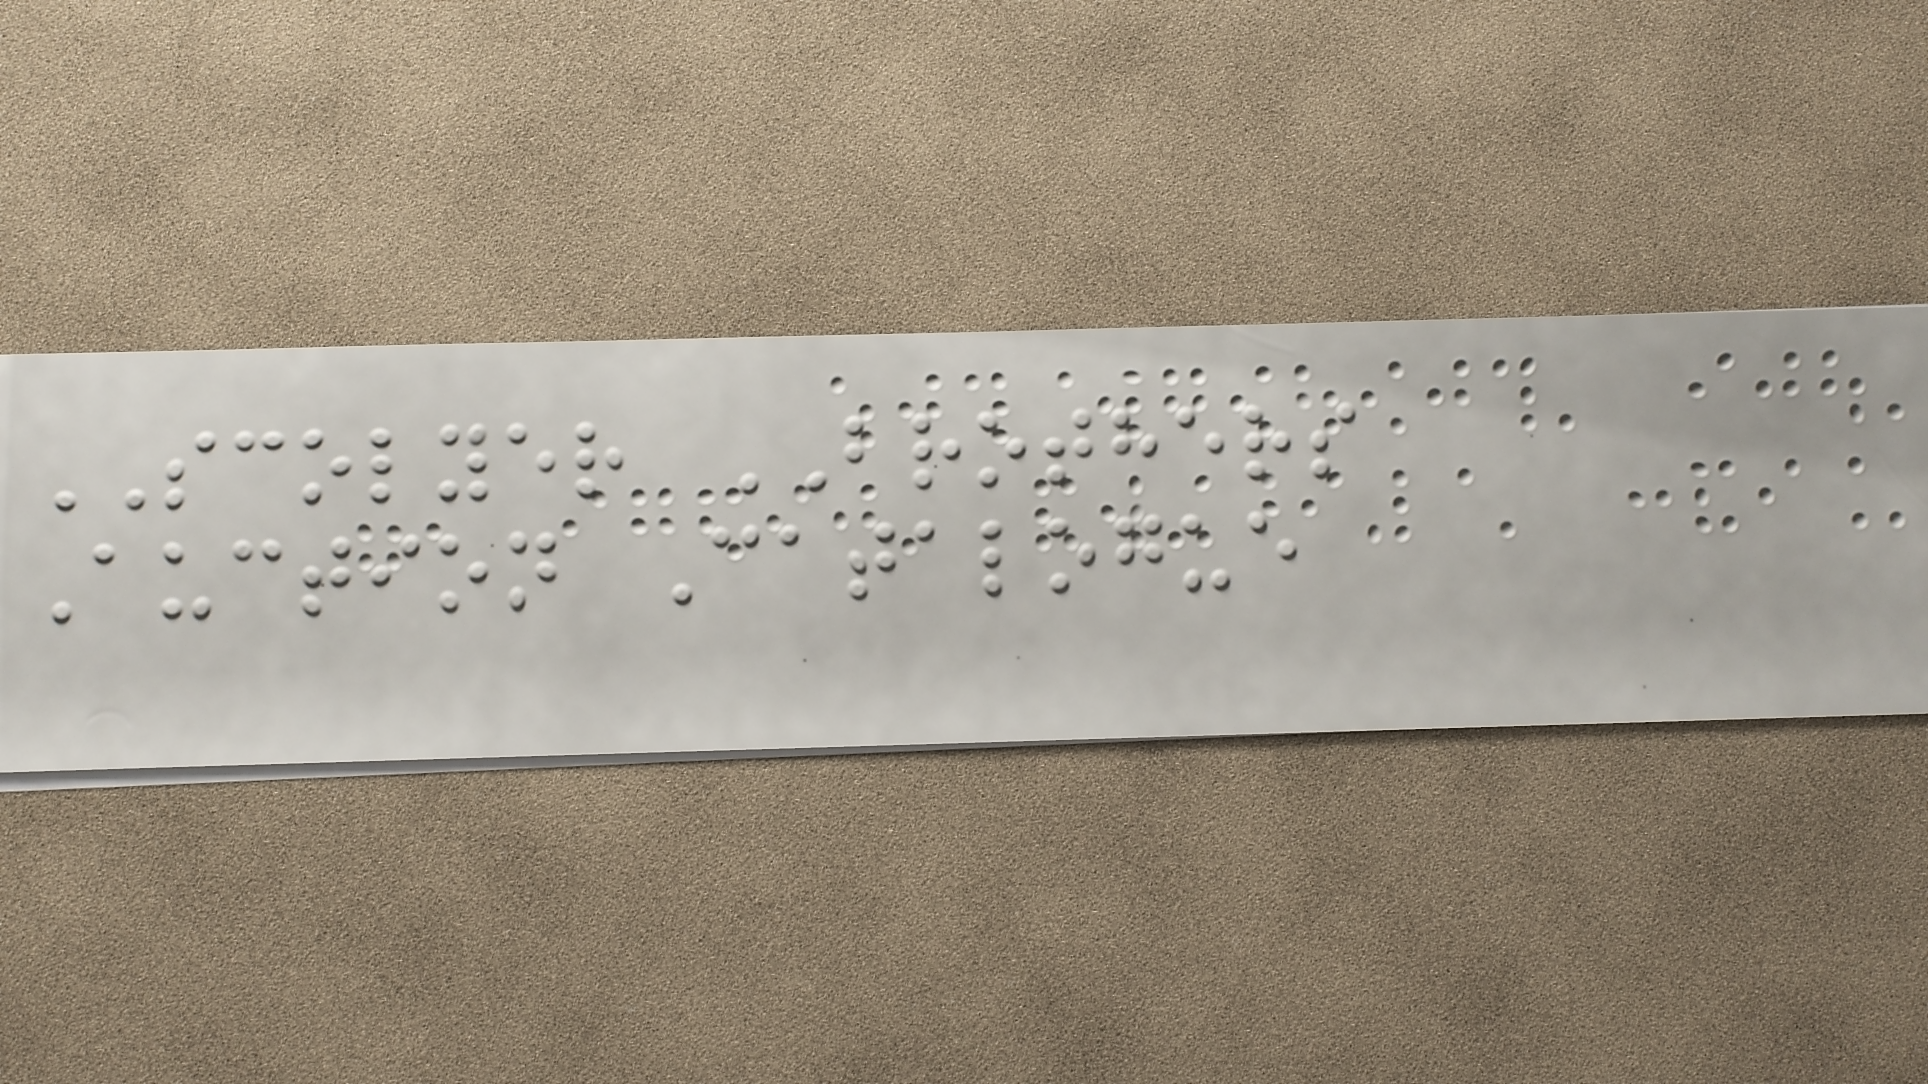SCOLYER BROTHERS
Auction Catalogue
